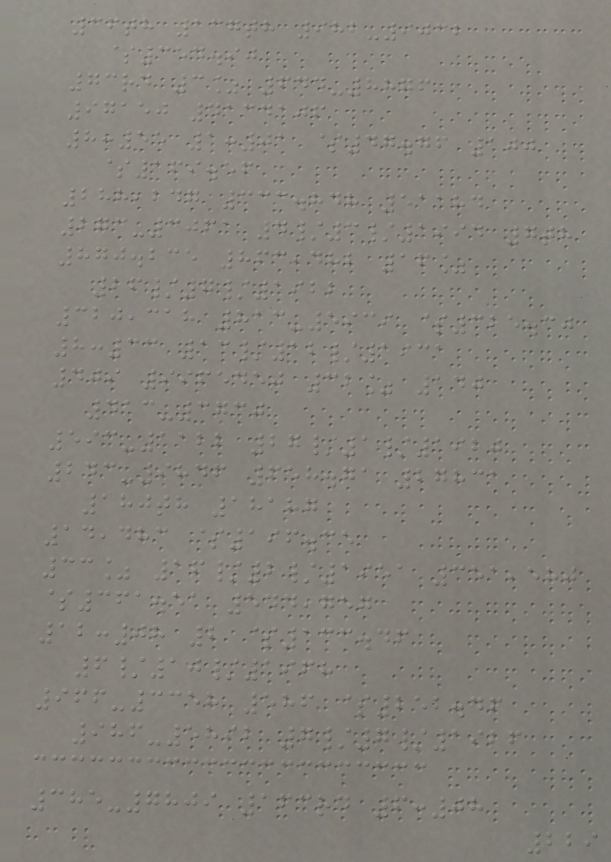36th 137th 982-9032
$354.90
73rd 3% 644-8876
97150 4134106
8:55 1:01 $47.76 100
$169.56
288,247 333.848 51184
273-3061 4/3/1994 7th
870.235 863,482 16%
26/7/1922
320,318 813-5939 $325.30
8:33 13/12/1931
409 9965450 32% 140
413-3730
593-1122 27/1/1920
243-9846 658.71 27831
180th 18187
14,483 $196.35
33% 16/2/1951 351,580
$361.51 544,757
12:08 2 $133.46
6/10/1968
966-3358 586 $252.46
986-5892 7/7/1926
385-7809 163rd 6:08
229
